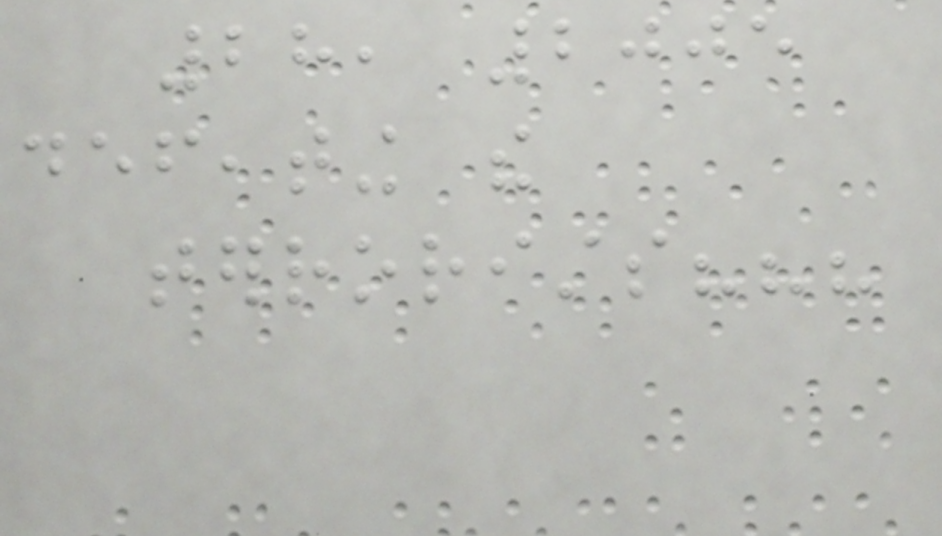28, 2005
defeating the
terrorists???
